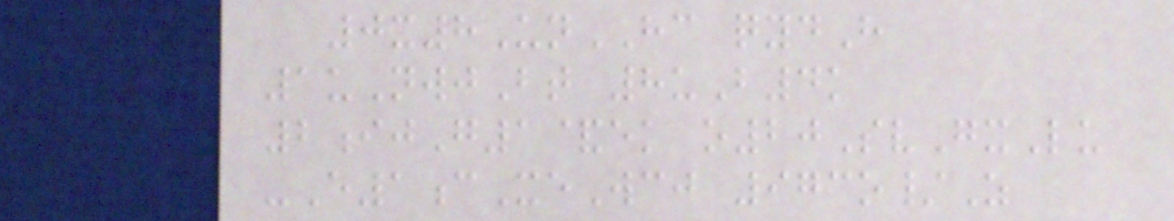0x8UnHC qydH
1uNwjBt 8uB4k
2ijG1&ek o20SvGxLu
-E1cXeWcj 973o/Z
